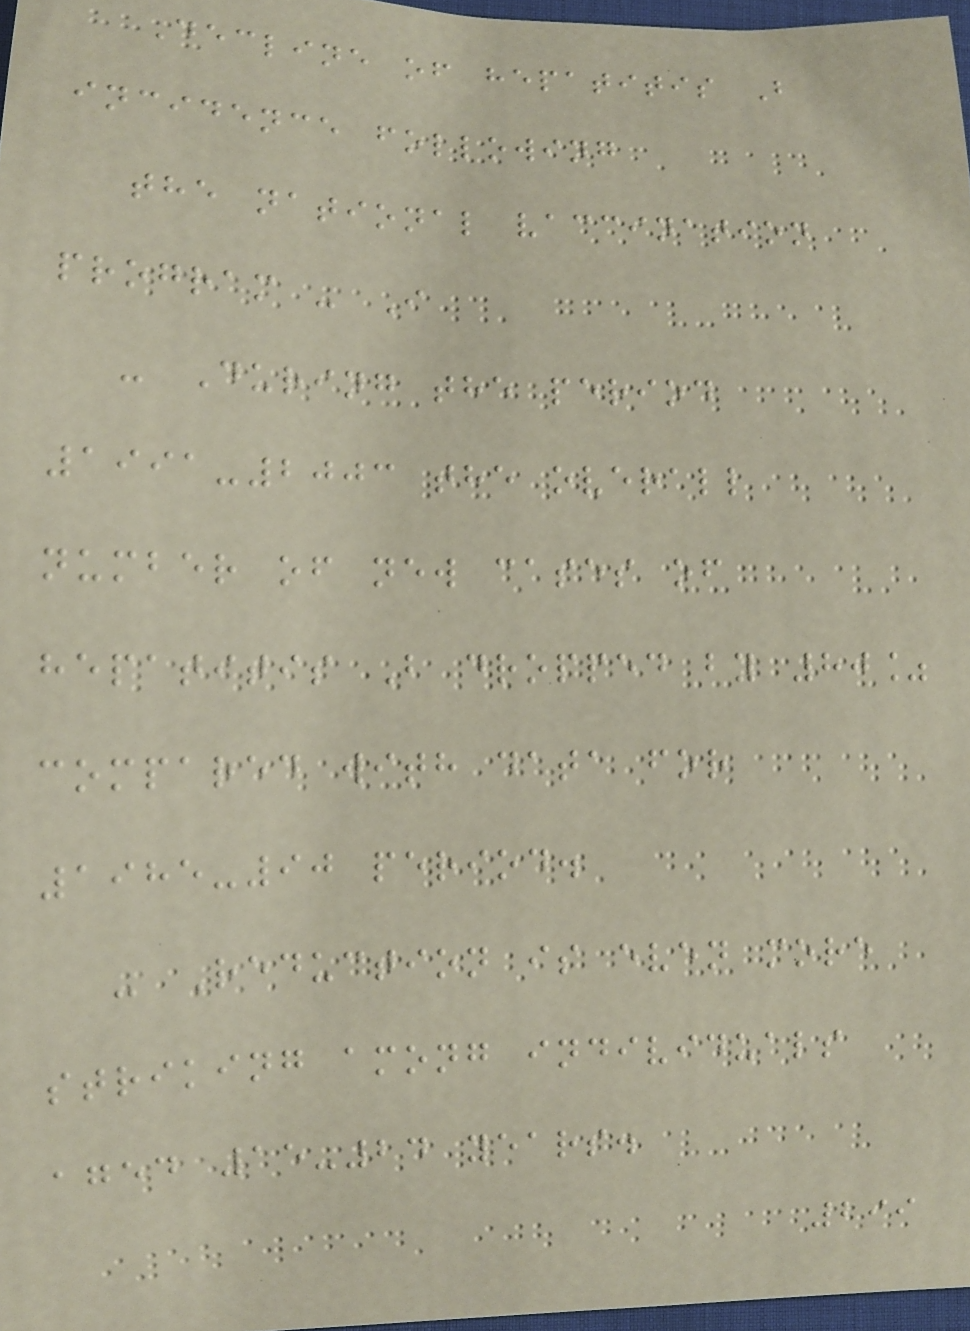Decline of hepatitis B
incidence following
the national vaccination
program - I
- During the period
1991-2003 the overall
number of new cases of
hepatitis B dropped by 80%
compared with data for
1985-90 period.
- Reduction is even more
striking among individuals
aged 15-24 years.
299
